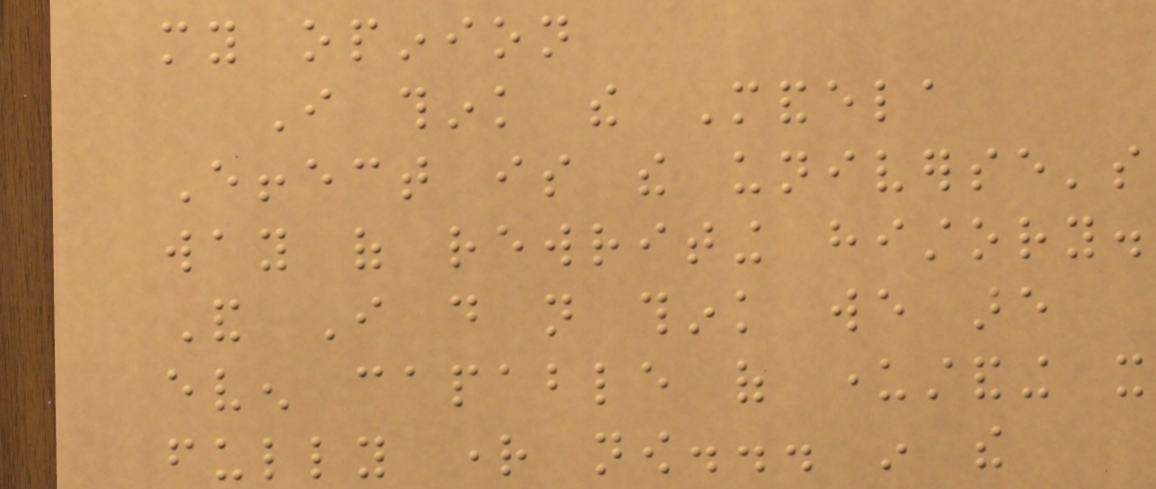my opinion
I think the Mandela
Effect is the universe's
way of rewriting history.
And I do not think we are
even capable of understanding it
fully right now... in the
